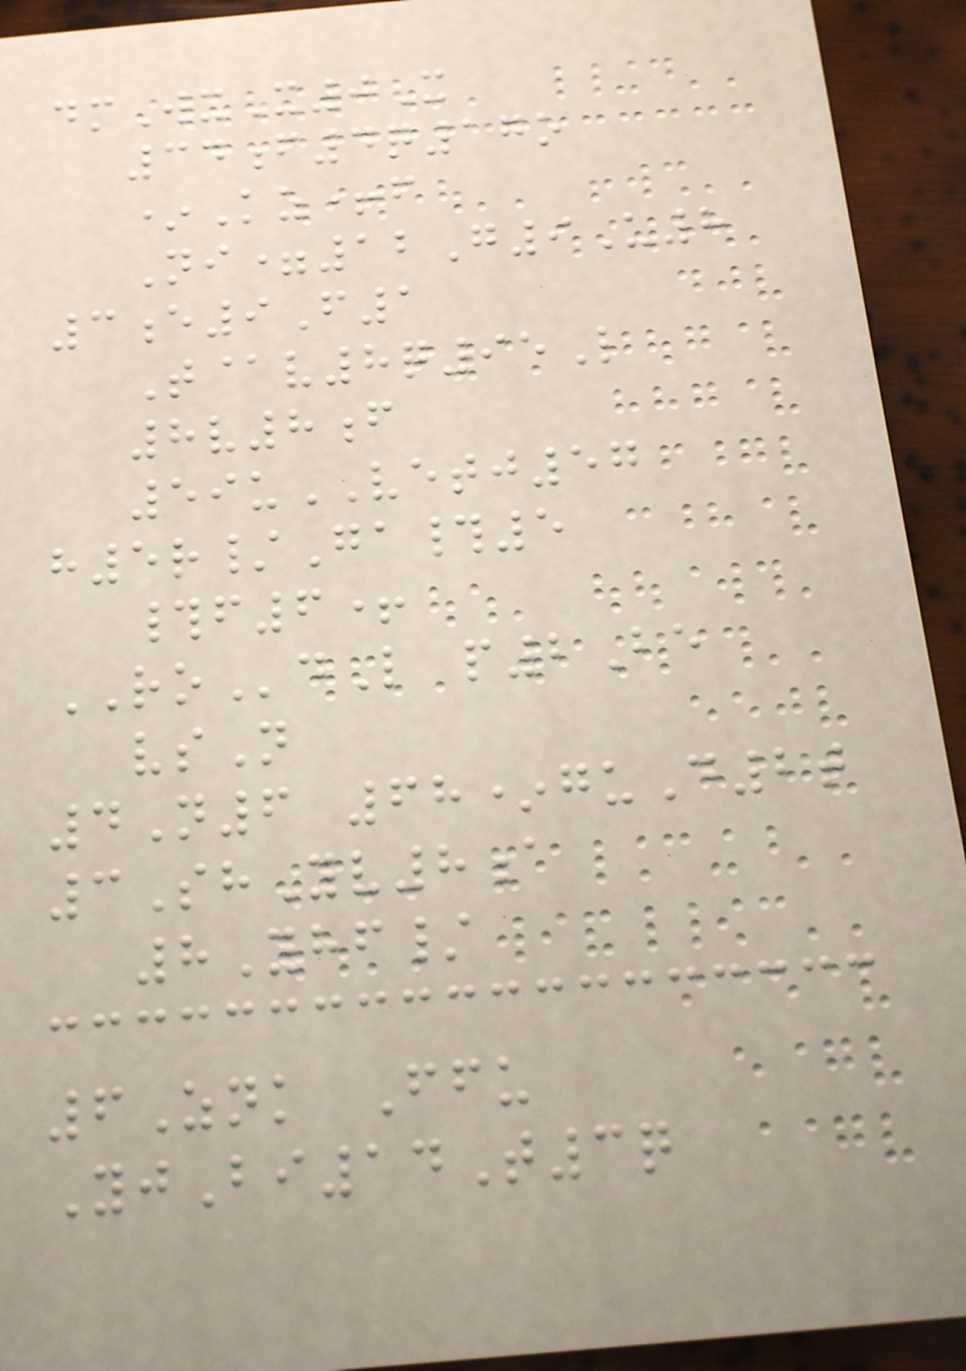dmWxX0X
34f4q17o
*Kz+f
Ni=12G9U8
3e9F1
T@v8q95L
8v8f
59uVETJ57
h5r/Ga#5
#f6+
ROdL p2Be
vsN
4N6 68*guD2t
3ShYv8a
8Yhf/
6Znk Ffu
YjBi14T3q
